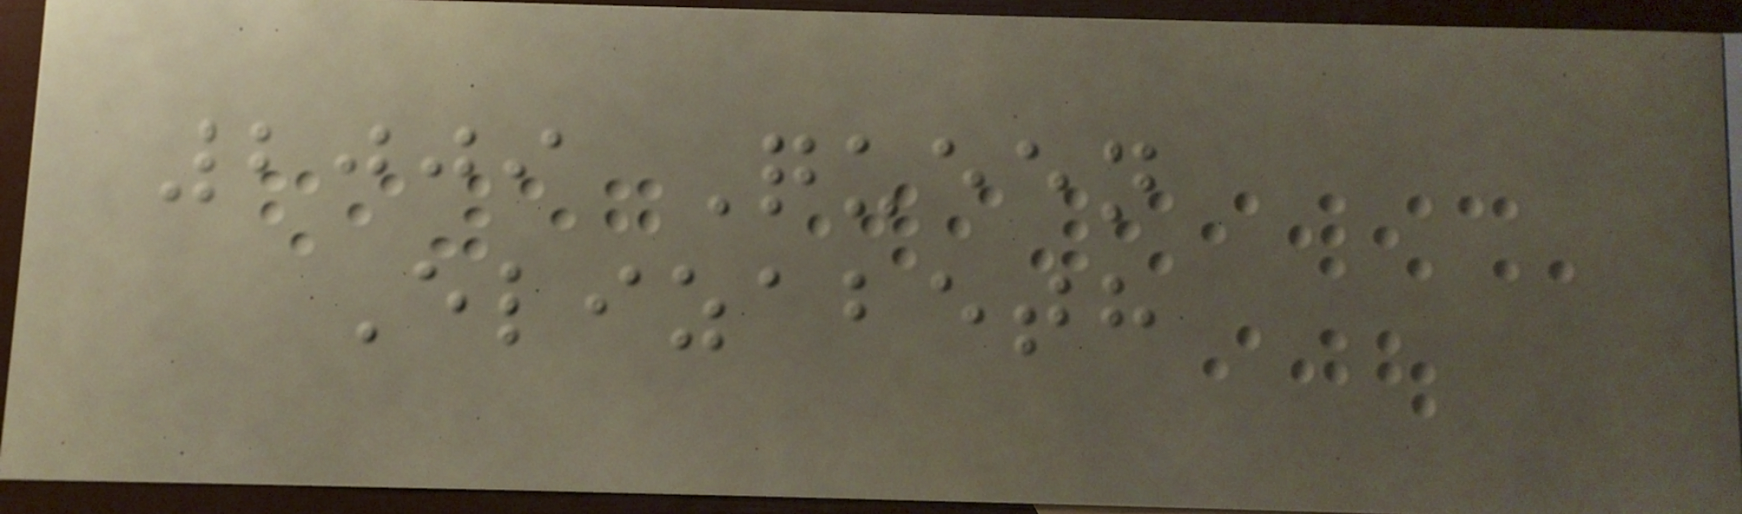2009 Queen
Elizabeth
